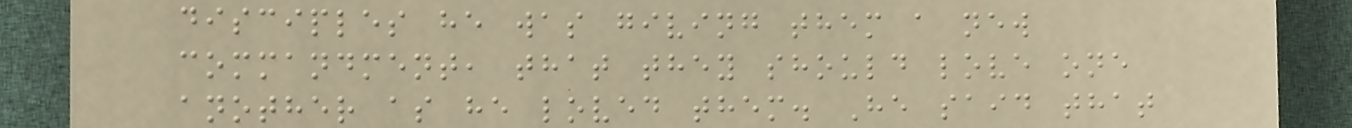disciples he was giving them a new
commandment, that they should love one
another as he loved them. He said that
